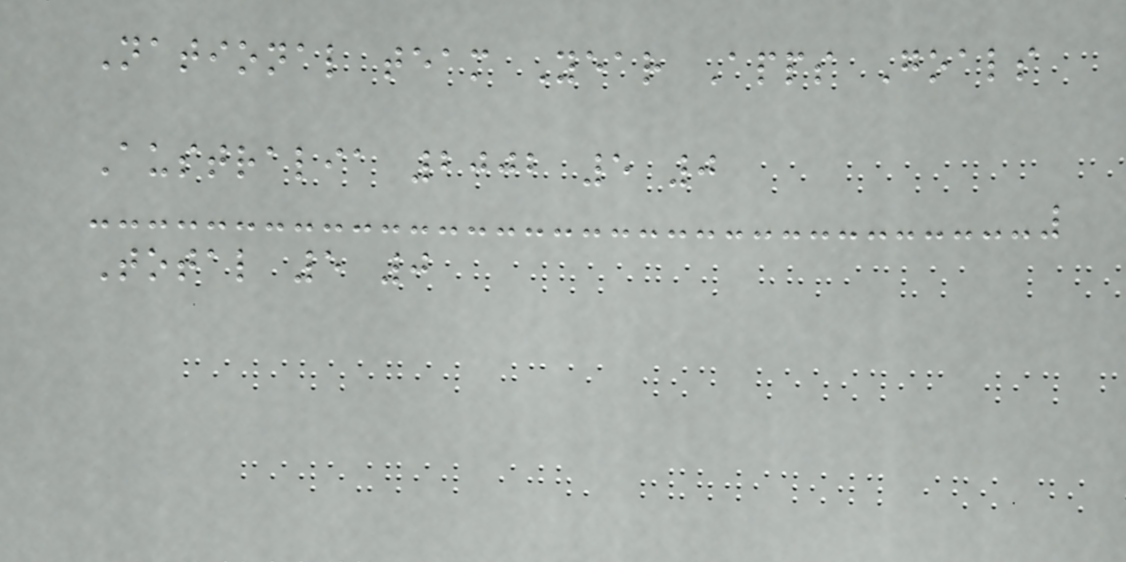National team Year Apps Goals
Australia 2002 5 0
Total 5 0
